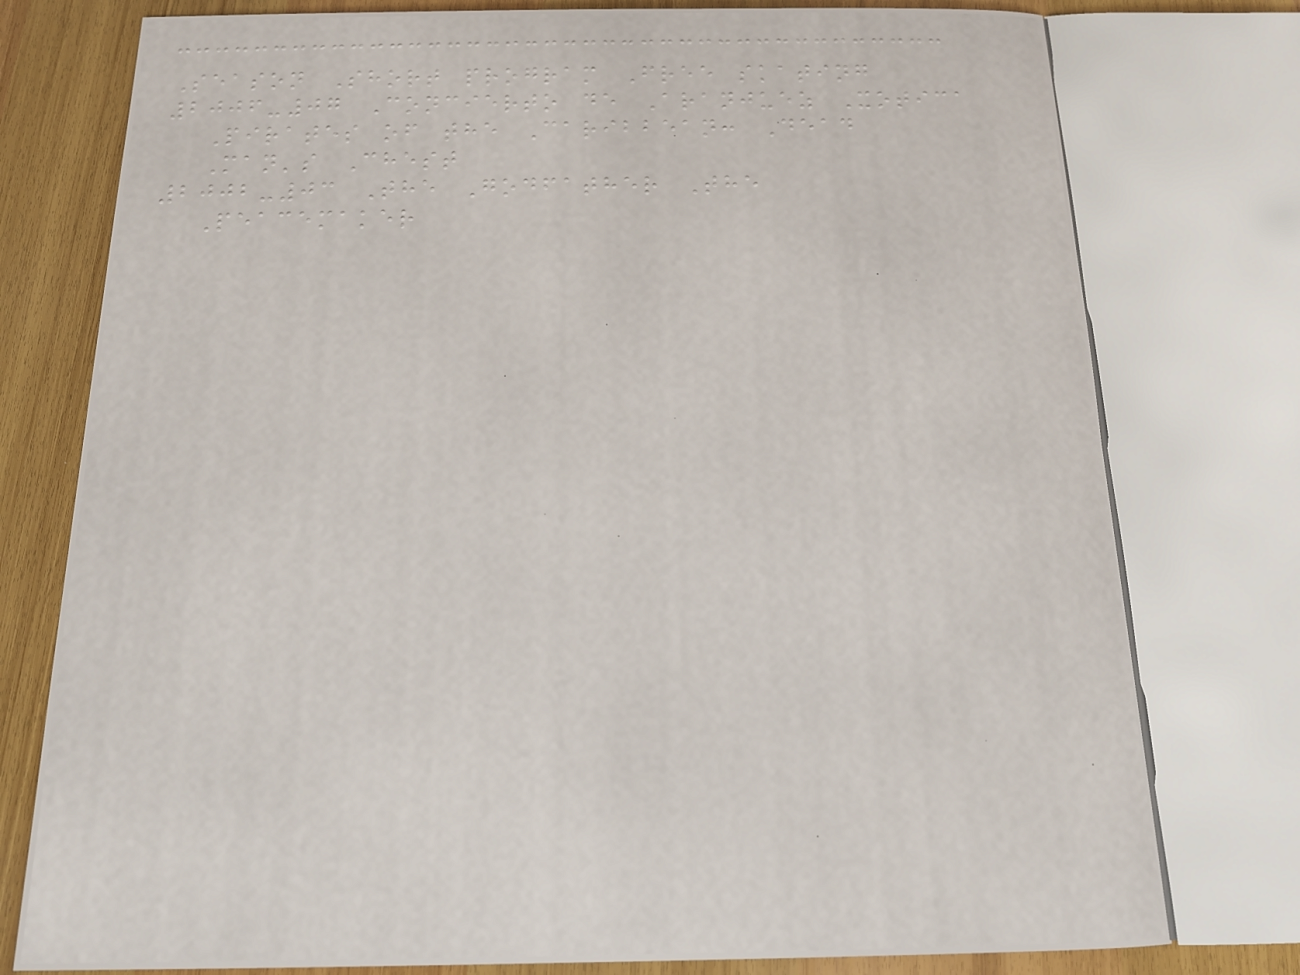Season Short program Free skating
2006-07 Concierto de Aranjuez Xotica
Pirates of the Caribbean: Dead
Man's Chest
2002-03 The Godfather The
Peacemaker
